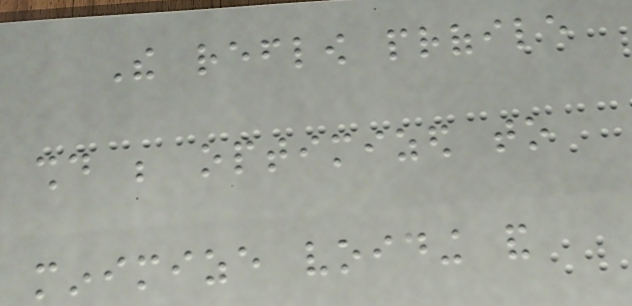The reflow profile
should be optimized to
minimize voiding and
